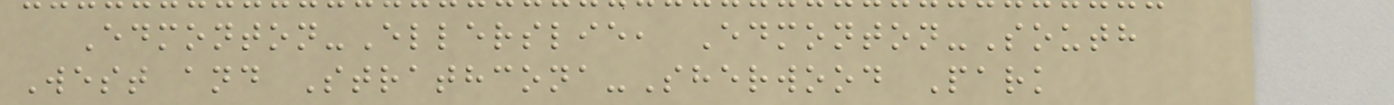Edmonton-Ellerslie, Edmonton-South
West and Strathcona-Sherwood Park
